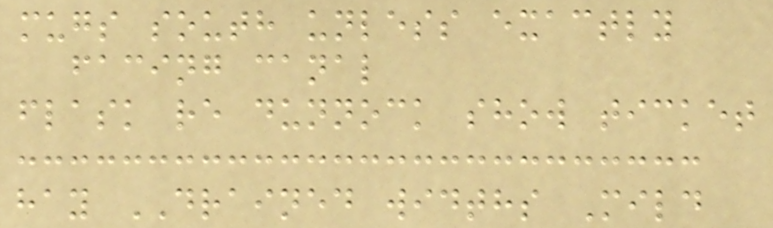mugs south unless exactly
facing canal
flask re dunnock show ticket
hay DRAINED widths Mild
